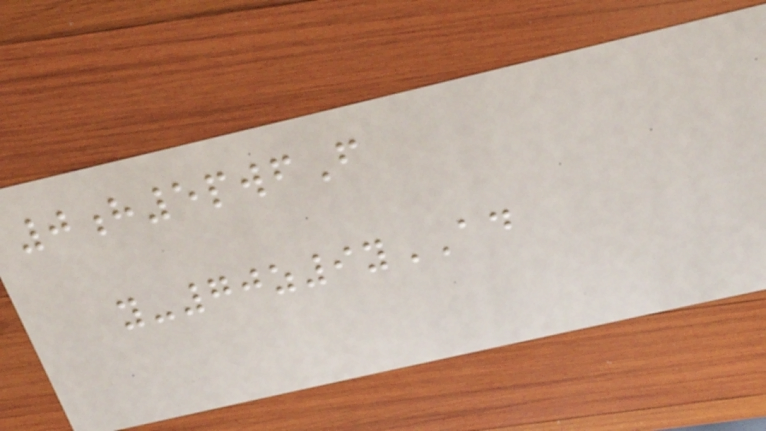0h5pwfF
y-70z9yAD
